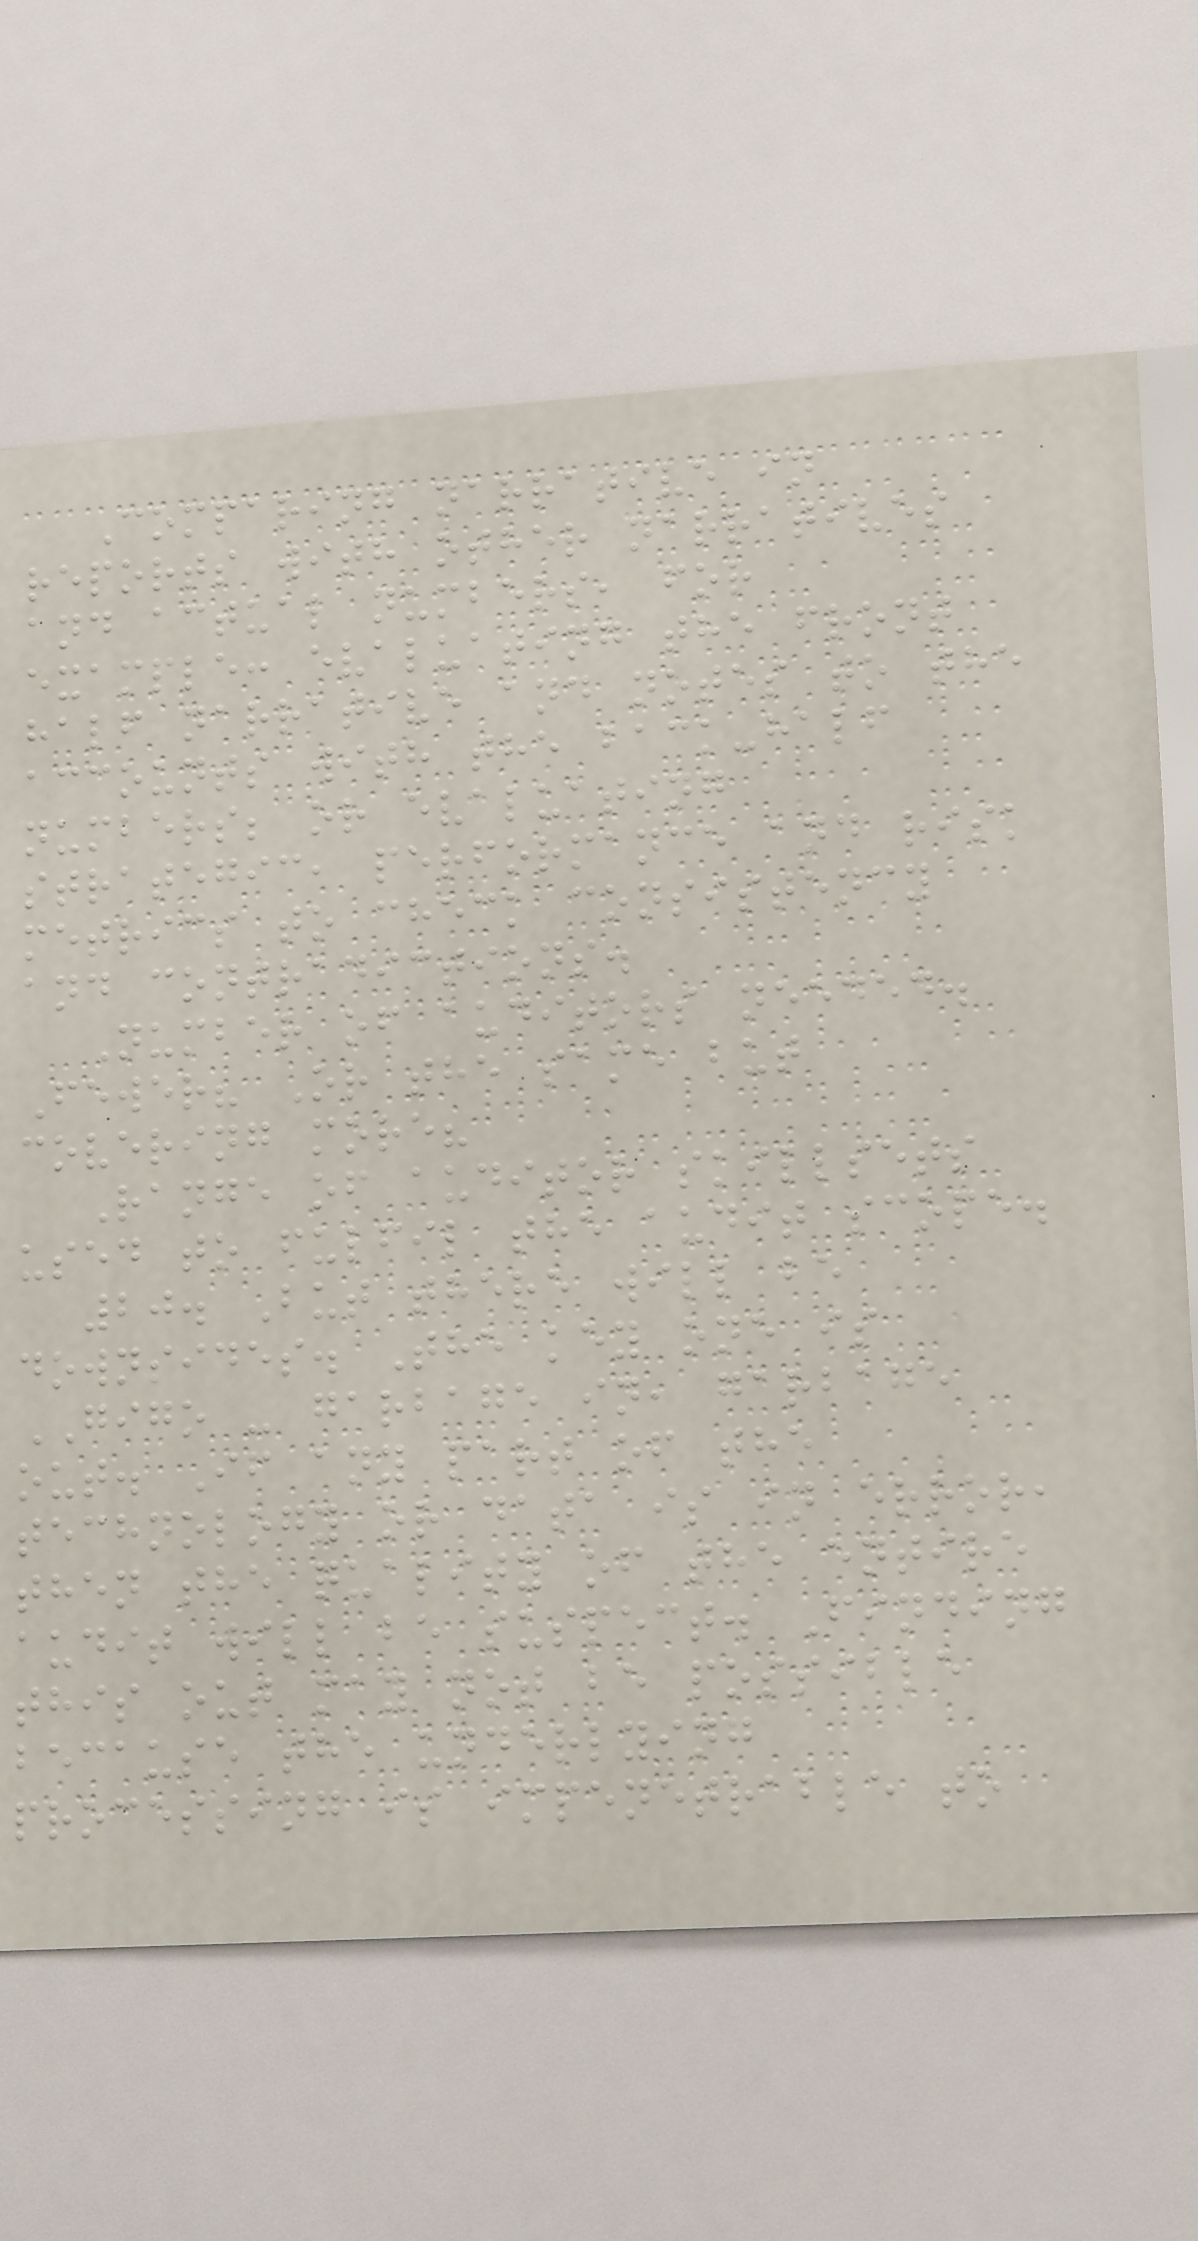Comparing narrative in
reports with other narratives
and actual numbers, for
example: evaluating the front
half narrative and notes to the
accounts with the back-half
numbers; or evaluating
strategic, performance and risk
metrics to check consistency
and contradictions.
Number of auditors needed.
Fewer? Or the same but
covering more?
Range of auditor skillsets
used to fulfil the audit scope.
20. But there will be
downsides. The key one is
GIGO - garbage in, garbage
out. If any part of the
technology or data is in error,
then the quality of the entire
audit will be suspect. Finding
this out may not be possible
because the underlying
processing is impenetrable to
